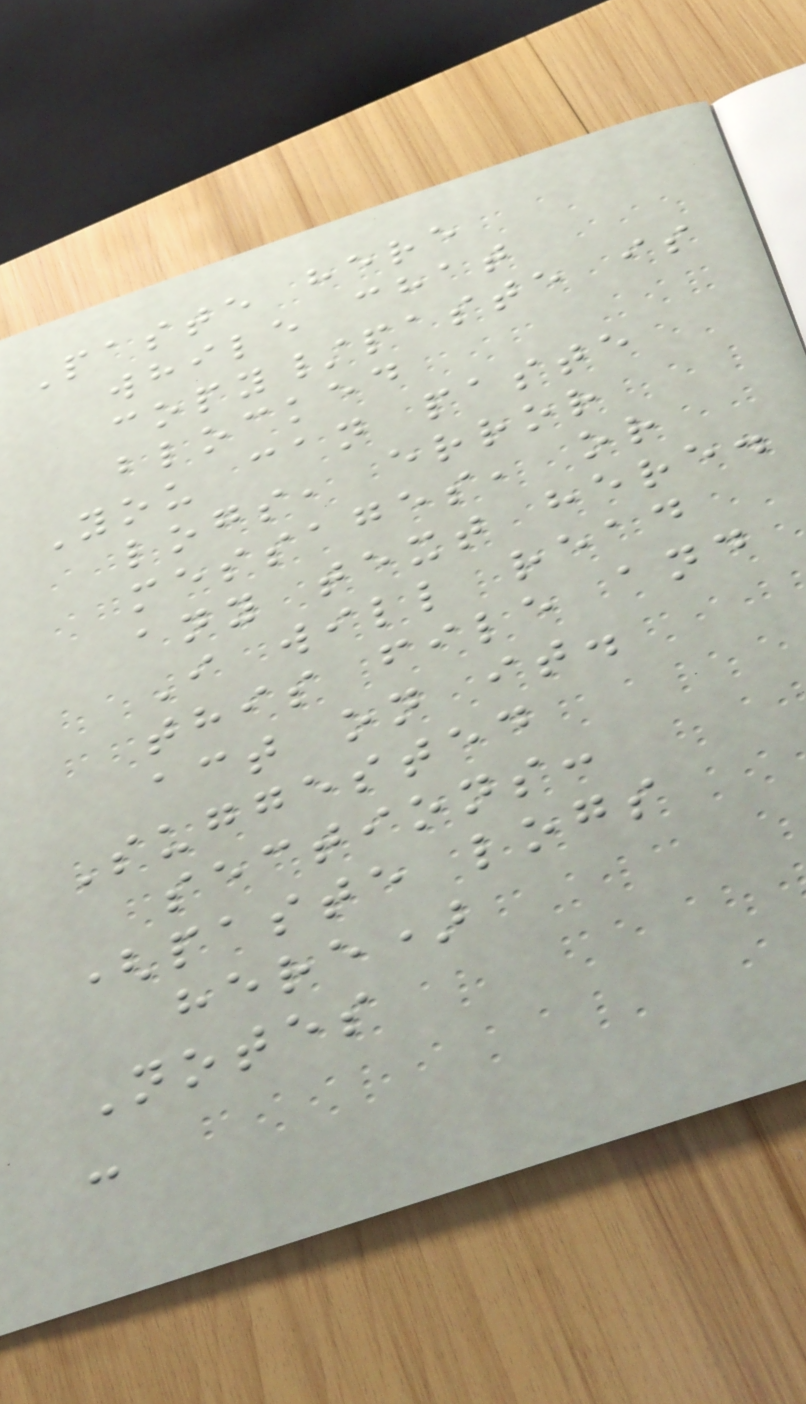Paste here
while chat
copy/paste is
blocked
You can paste
logs, error
messages, or
any text here.
I will read
this file and
act on it.
Suggested
sections:
(paste logs
here)
Notes
-
